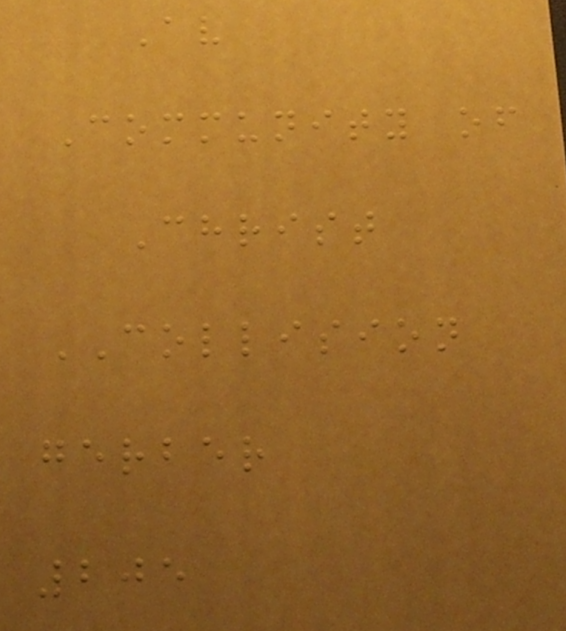Av
Community of
Christ
COLLISION
gerber
205
